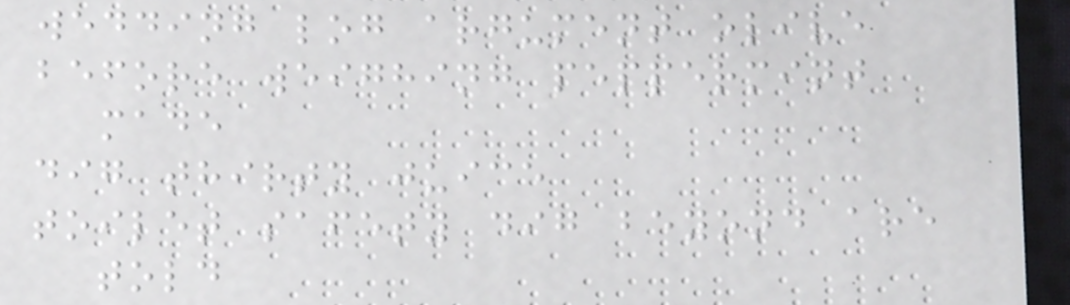wedding log argument olive
before weighing peppermint
made
dig thirty juice
toilet safety dig beyond are
told
